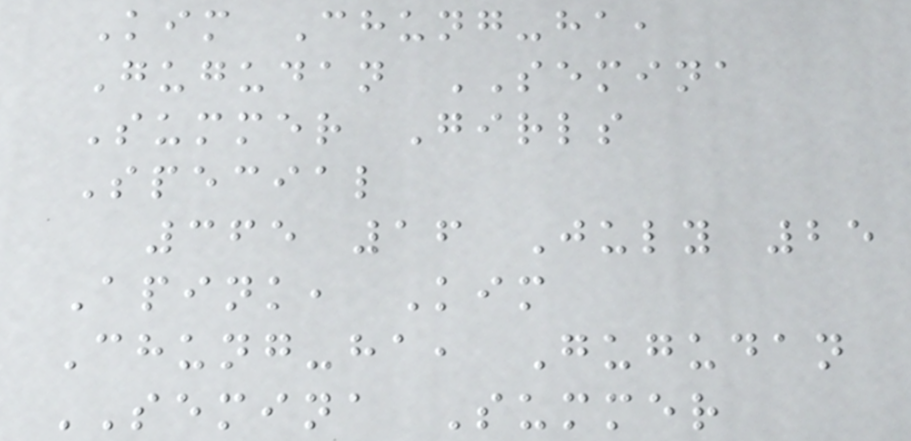Kim Chung-ha,
Gugudan SEMINA
Summer Girls
Special
365 16 July 25
Apink, Kim
Chung-ha, Gugudan
SEMINA Summer
